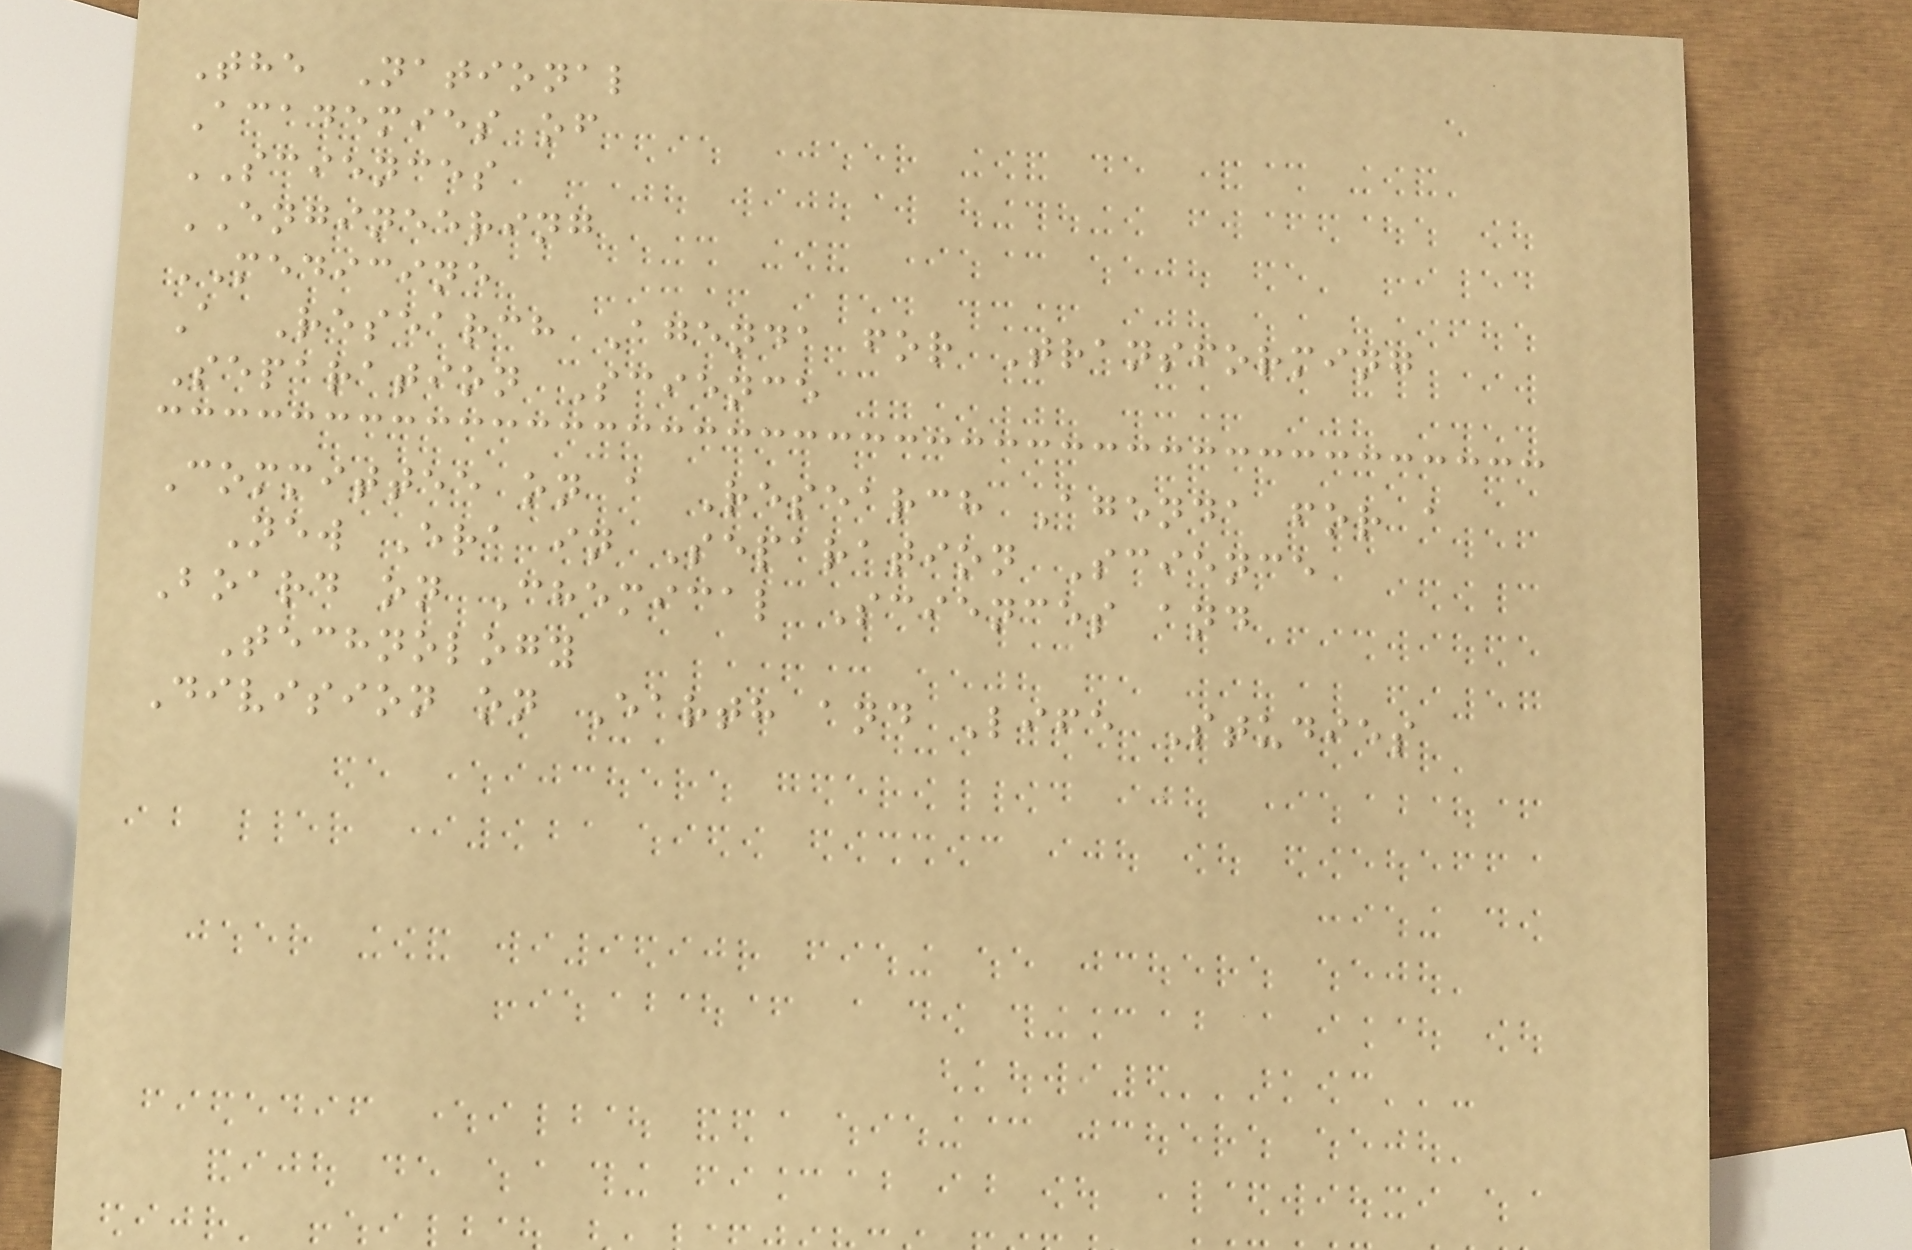The National
Academies of
SCIENCES
ENGINEERING
MEDICINE
A Research Agenda for Transforming
Separation Science
Committee on a Research Agenda for a
New Era in Separation Science
Board on Chemical Sciences and
Technology
Division on Earth and Life Studies
